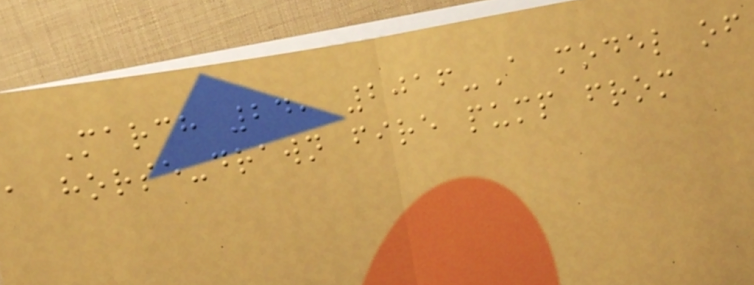March 24, 2016-A model of
a horse-drawn fire pump from
